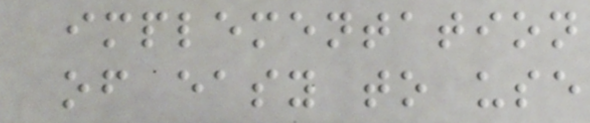implementation
of easy to use
